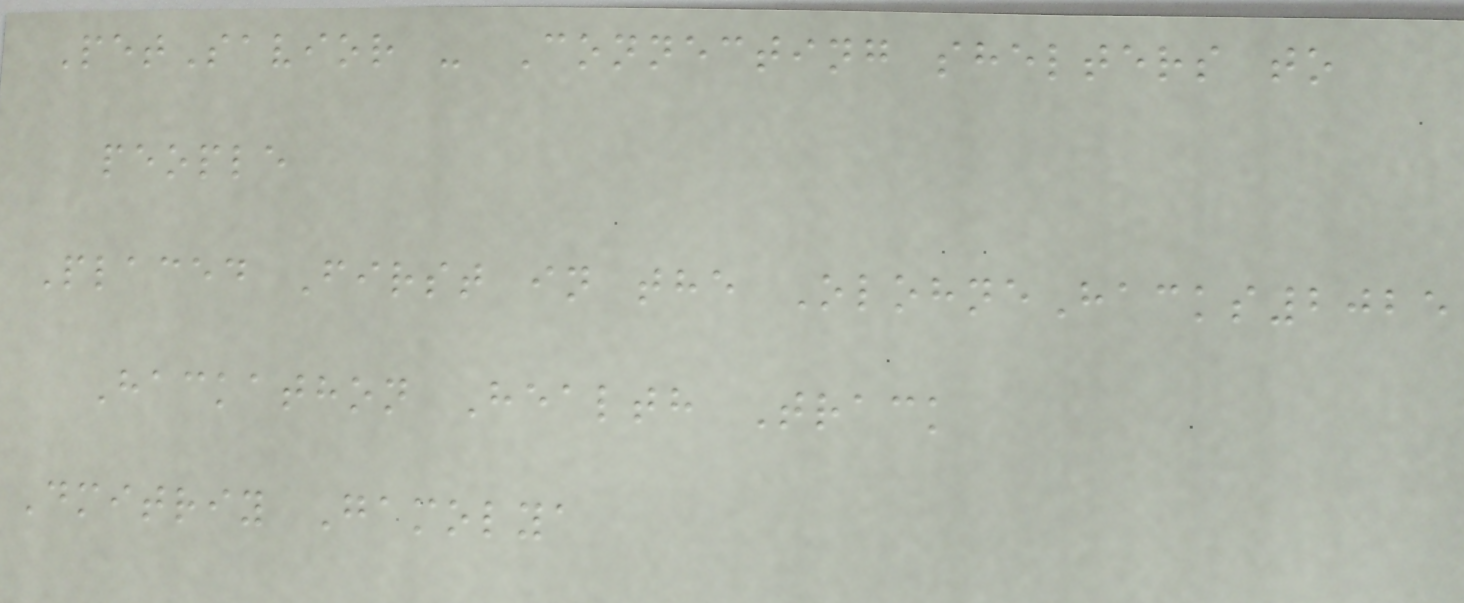PetSavior - Connecting shelters to
people
Placed First in the OlohneHacks2025
Hackathon Health Track
Dmitriy Gamolya
